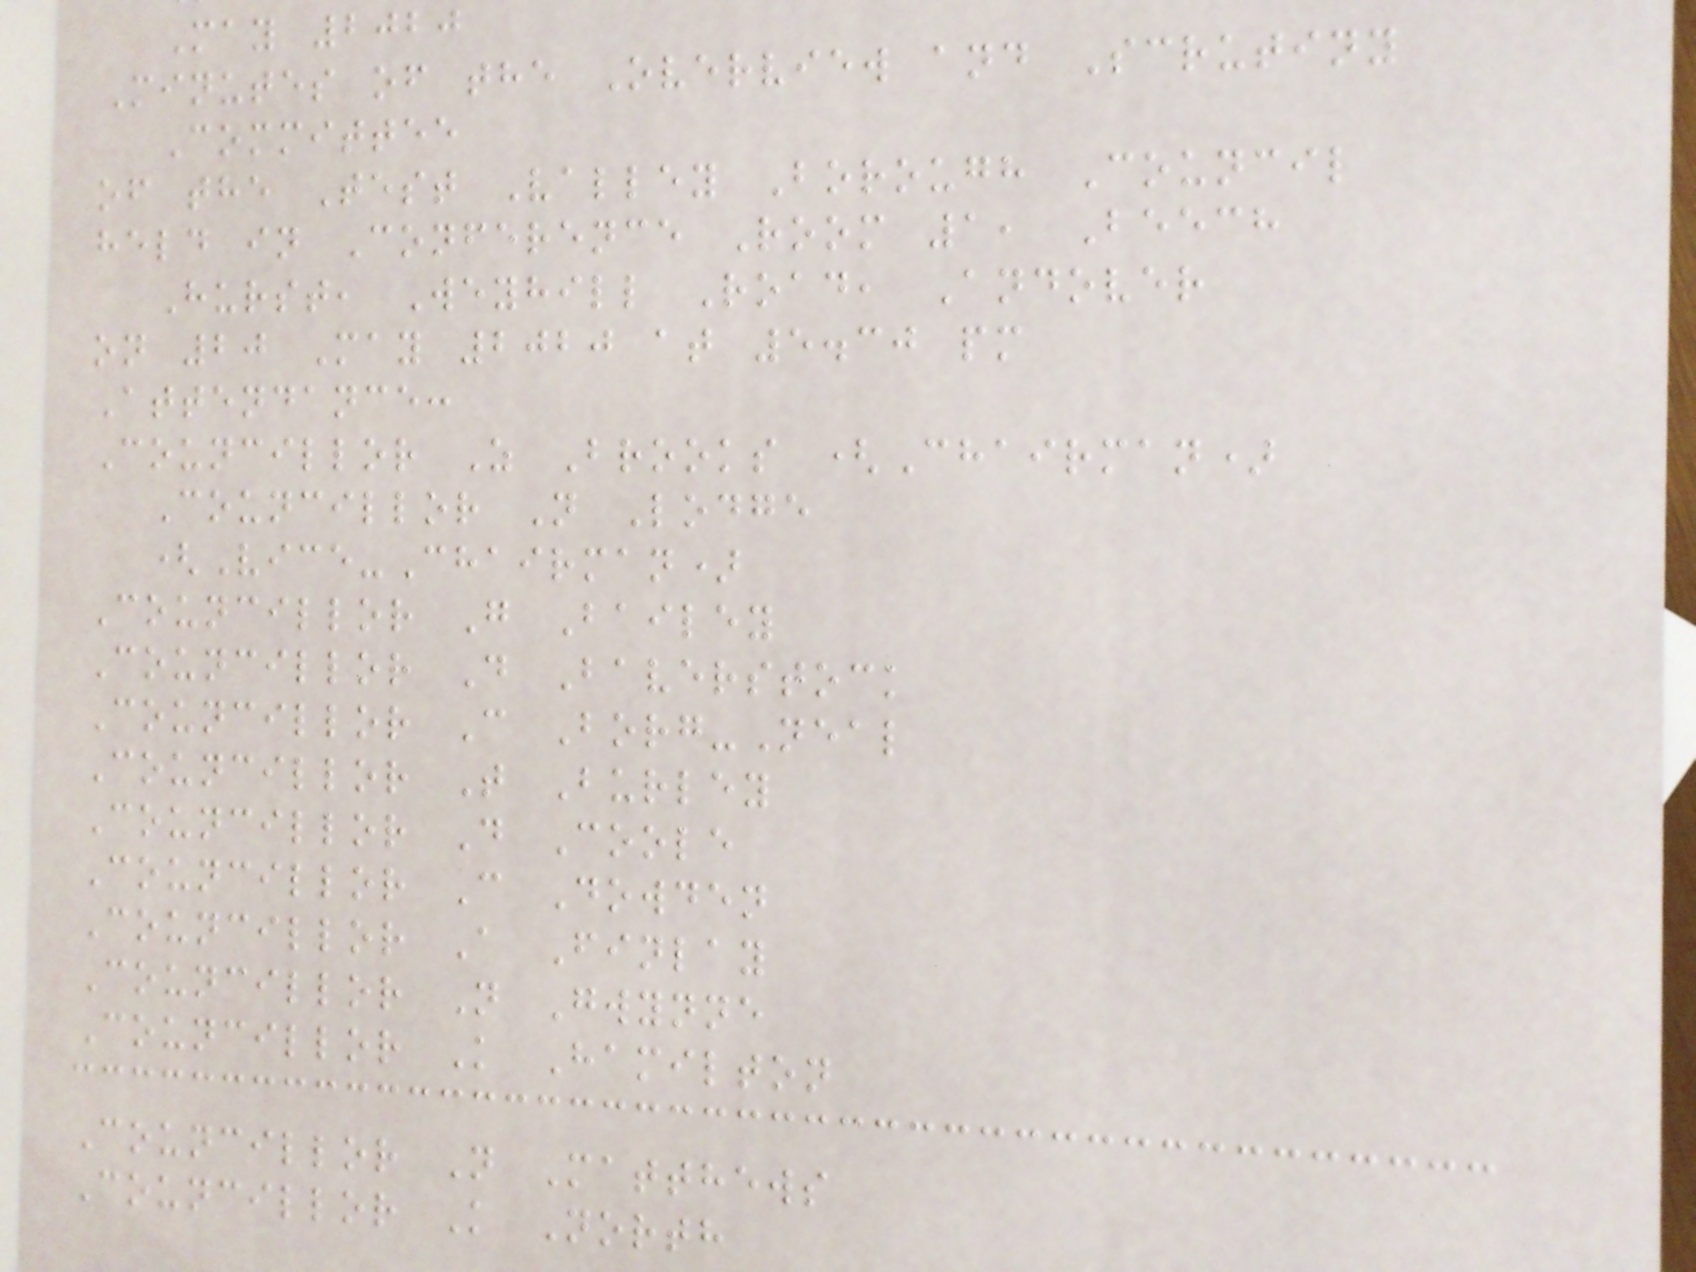May 2020
Minutes of the Overview and Scrutiny
Committee
of the Test Valley Borough Council
held in Conference Room 1, Beech
Hurst, Weyhill Road, Andover
on 20 May 2020 at 5.30 pm
Attendance:
Councillor Z Brooks (Chairman)
Councillor N Lodge
(Vice-Chairman)
Councillor G Bailey
Councillor D Baverstock
Councillor C Borg-Neal
Councillor T Burley
Councillor D Coole
Councillor C Dowden
Councillor A Finlay
Councillor N Gwynne
Councillor K Hamilton
Councillor N Matthews
Councillor K North
